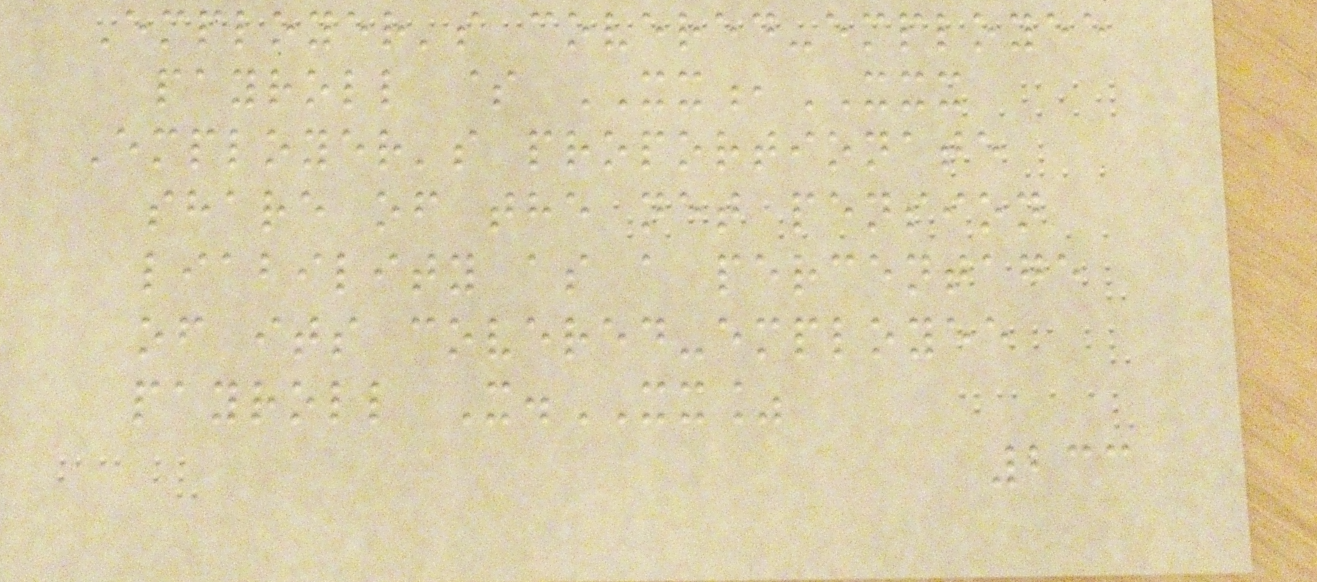Employer's covered-employee
payroll $ XX,XXX
Employer's proportionate
share of the net pension
liability as a percentage
of its covered-employee
payroll X.XX%
233
